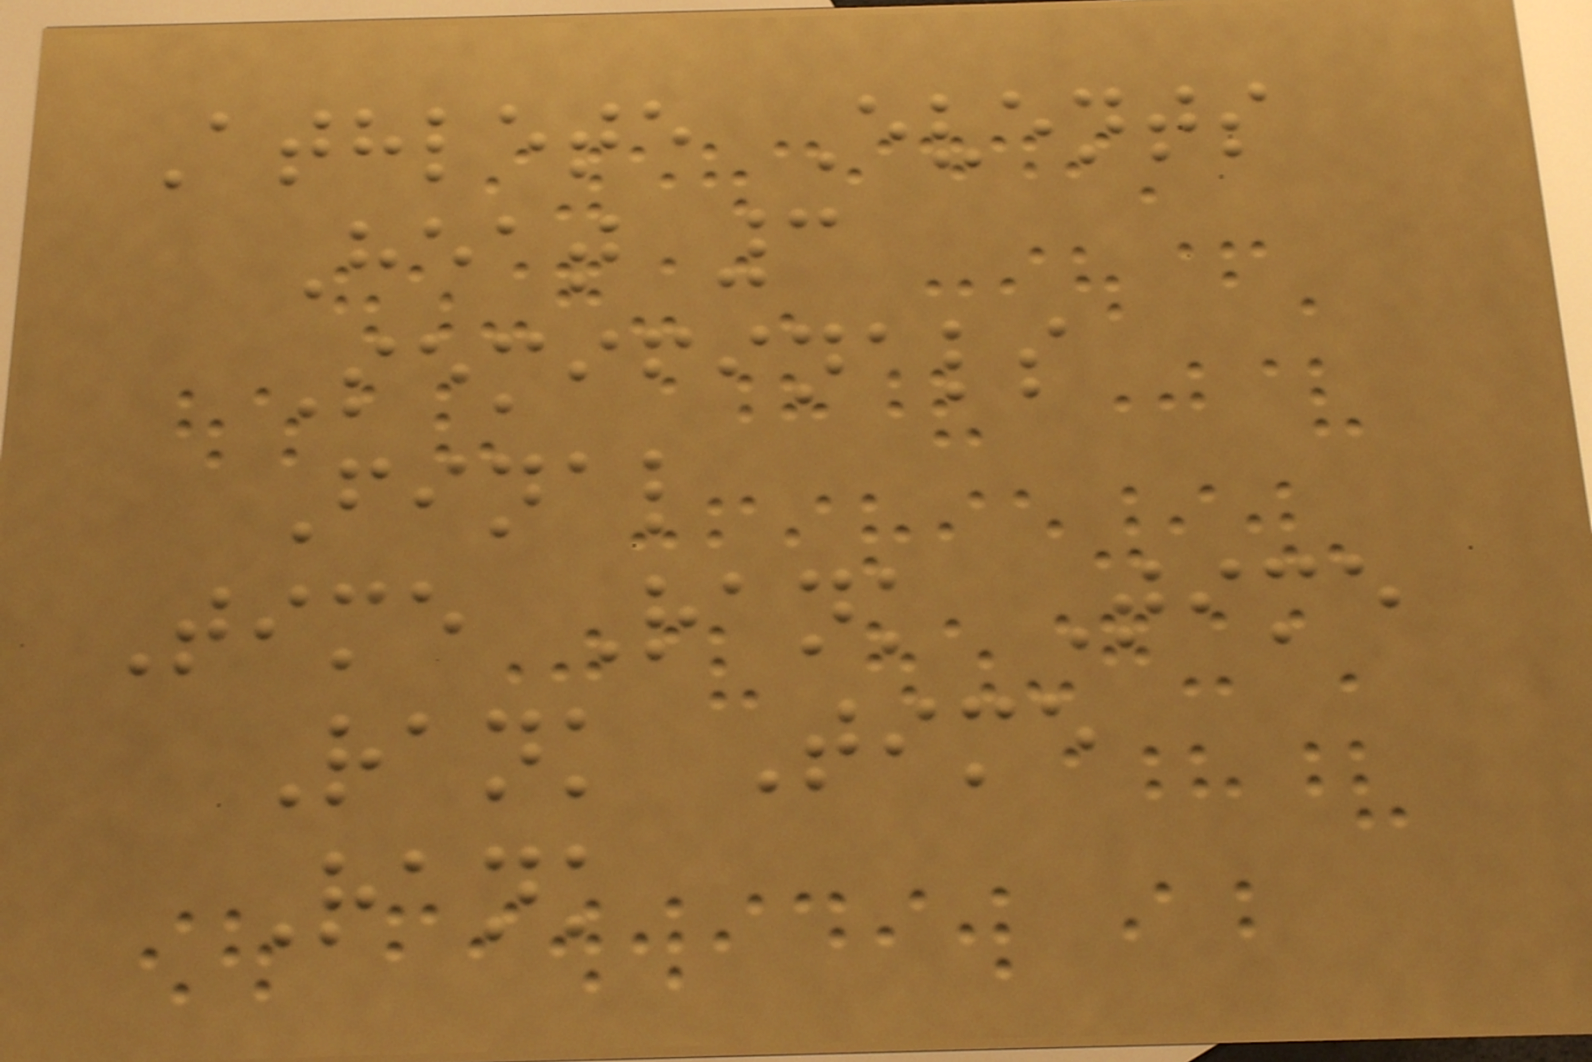Athlete Events
Heat 3
Semifinals
Final
Time Rank Time
Rank Time
Rank
